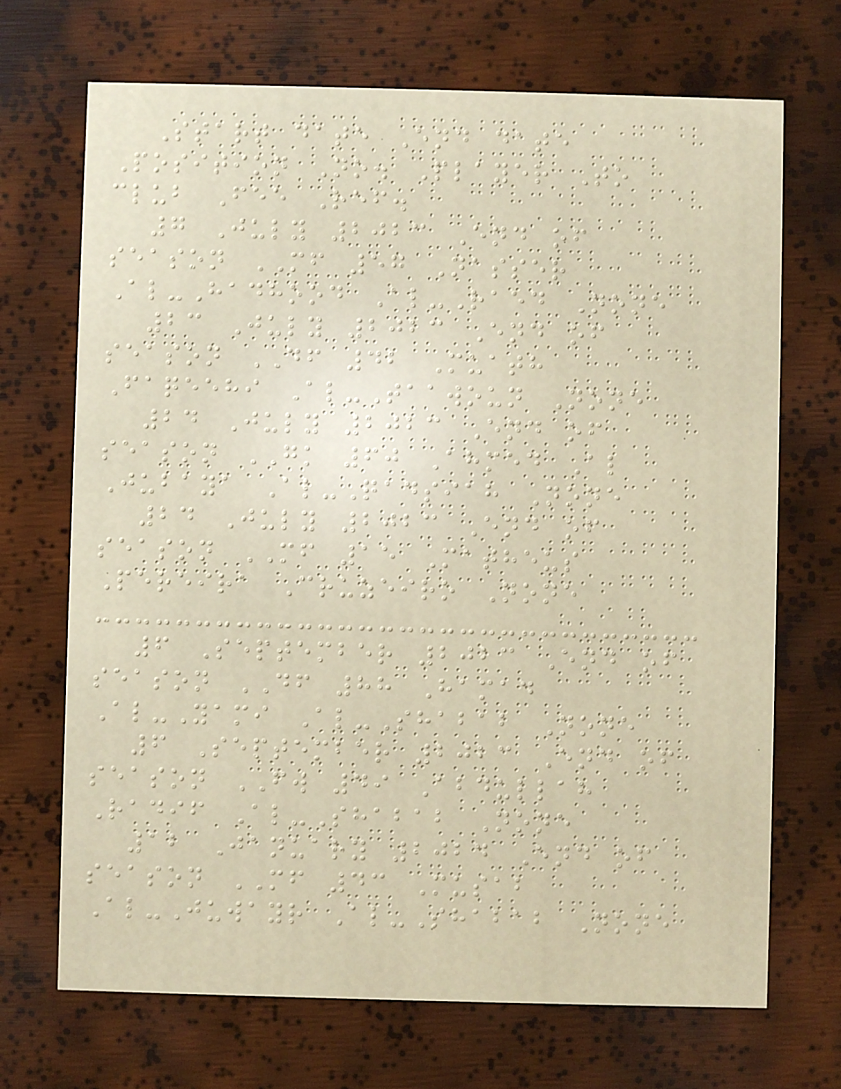Start date End date
Position No. Player To
club Fee Ref.
7 July 2023 End of
season MF 57 Nasser
Al-Hadhood Al-Raed None
23 July 2023 End of
season DF 42 Muath
Faqeehi Al-Taawoun None
24 July 2023 End of
season GK 60 Ahmed Al
Jubaya Al-Qadsiah None
24 July 2023 End of
season MF 15 Matheus
Pereira Cruzeiro None
6 September 2023 End of
season DF 88 Hamad
Al-Yami Al-Shabab None
6 September 2023 End of
season FW 49 Abdullah
Radif Al-Shabab None
12 January 2024 End of
season MF 43 Musab
Al-Juwayr Al-Shabab None
